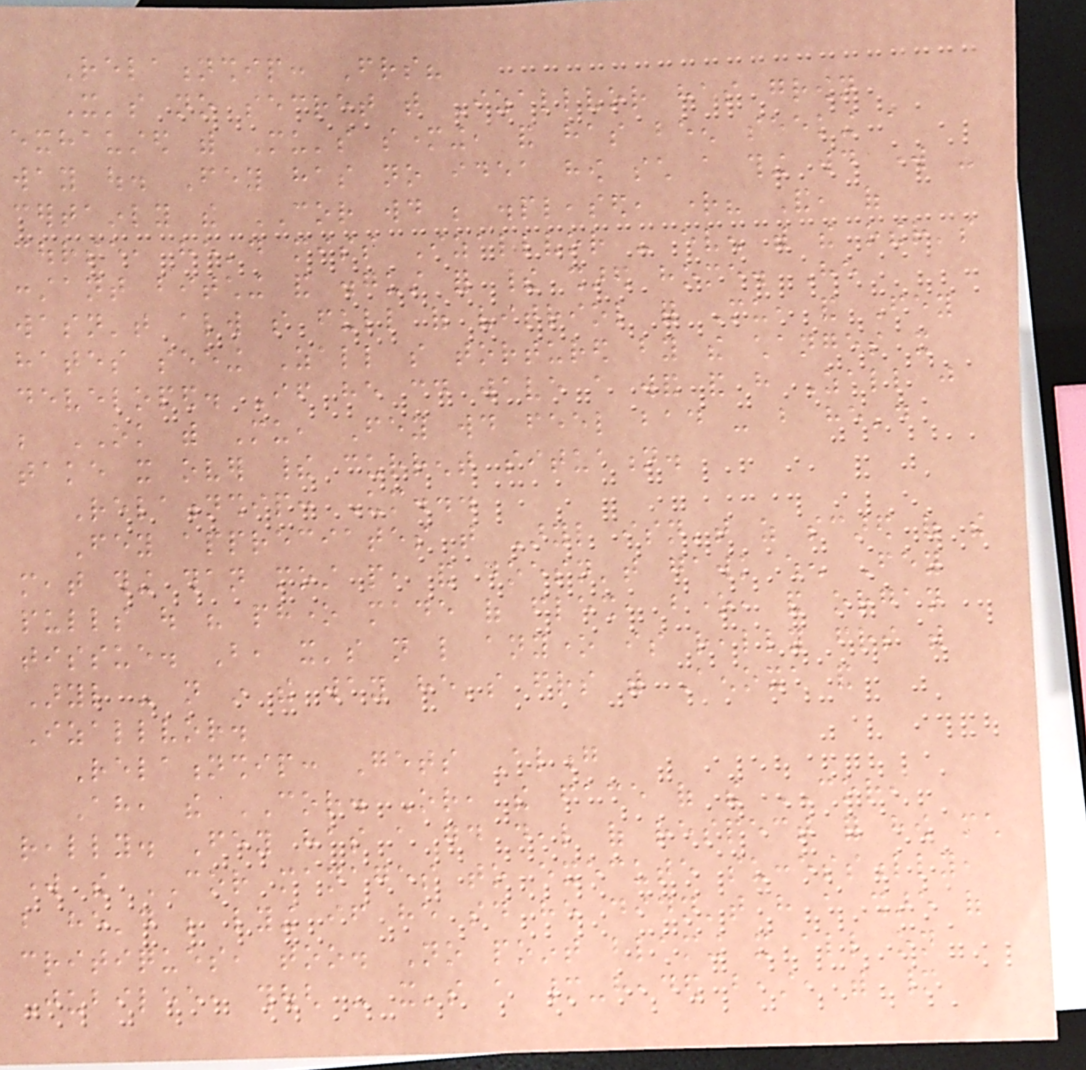Relationship: Friends?
It's no secret that Izallvor has grown
exhausted with Mu's smothering, and has been seeking a
way out. Fey has no idea how such a thing would work -
certainly the COR would be displeased, right? And, of
course, he'd miss Izallvor - even with the other's
constant bitching and disgust for their shared home. He
wasn't always so full of vitriol for Mu, and Fey
hates seeing Zall so tortured by the changes it
developed. If he could wave a wand and have Zall just
be OK with Mu, Fey would feel bad - but he'd
take it over their current situation.
Relationship: Um...
Fey appreciates that Aryl isn't as scared of the
meat thing than most people, and doesn't gawk when Fey
pulls out his phone made of flesh, bone, and organ
tissue. But, it's not like anyone is really friends with
Aryl - not in the way he's friends with Aenoxa and
Izallvor.
Relationship: Gets Along
Ah, the COR. Or, the face of the COR,
really. Fey has a good deal of respect for how much
work the COR manages to execute successfully,
but he'd be lying if he said he didn't have a share of
critiques, too. No point blaming it all on
Jubilee, though - it's a many-headed beast, with many
